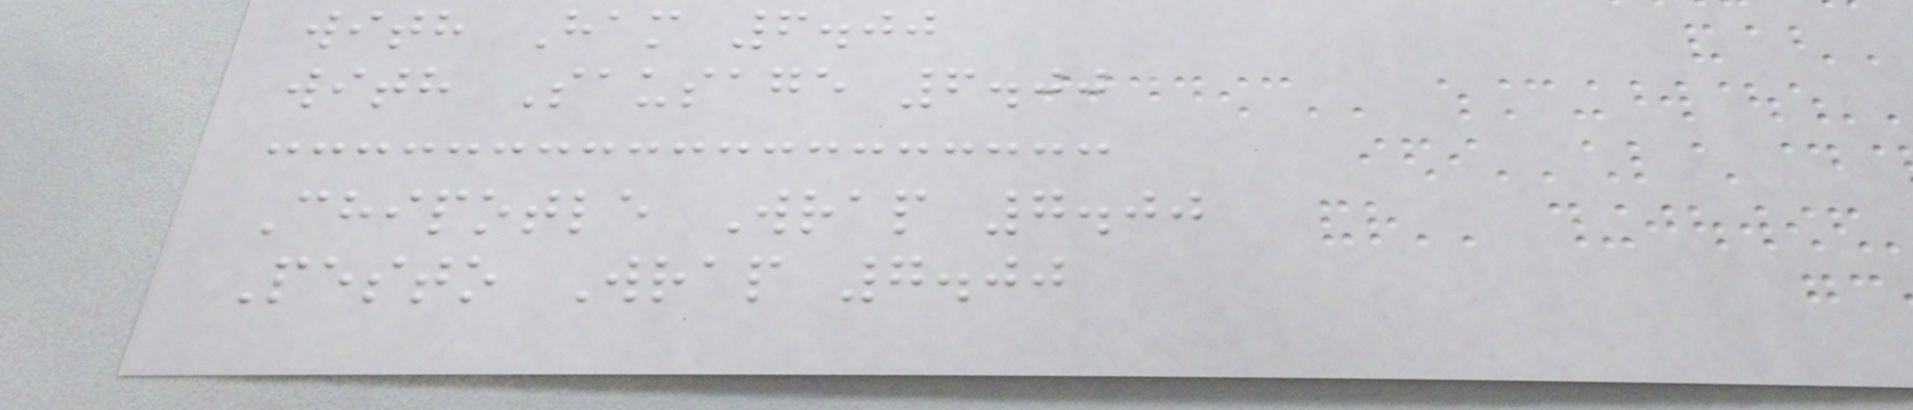with Ham 6.00
with Sausage 6.00
Chipotle Wrap 7.00
Pesto Wrap 7.00
